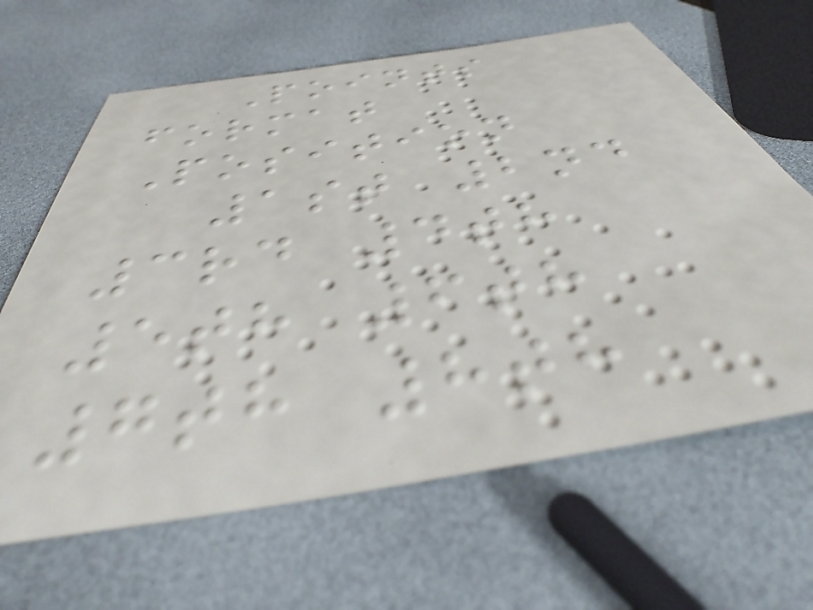Points
format
Position
1st 2nd
3rd 4th
5th 6th
7th 8th
